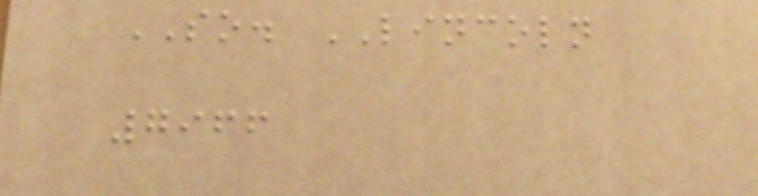SO. LINCOLN
7966
